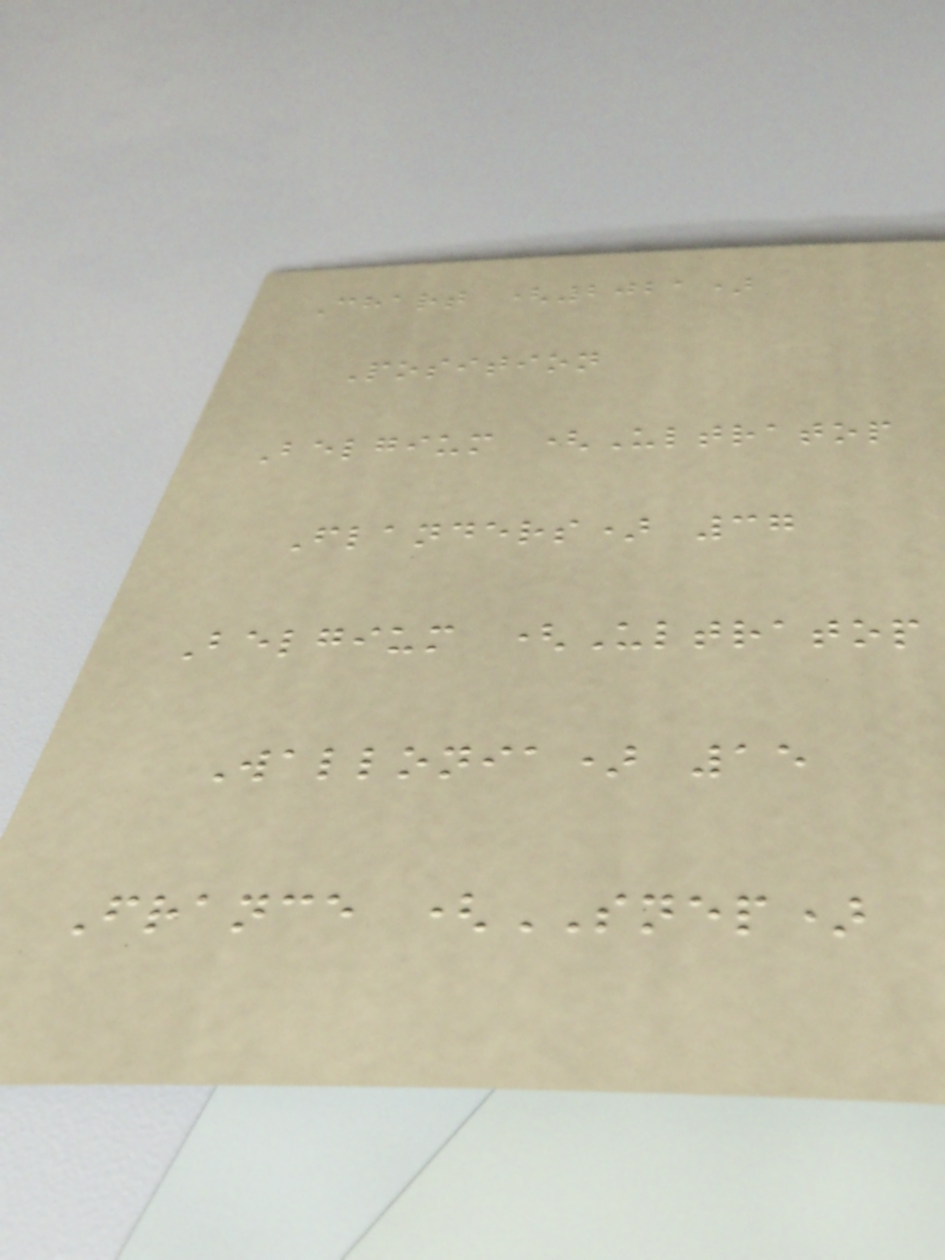Chart (2021)
Position
Belgium (Ultratop
Flanders) 37
Belgium (Ultratop
Wallonia) 15
France (SNEP)
